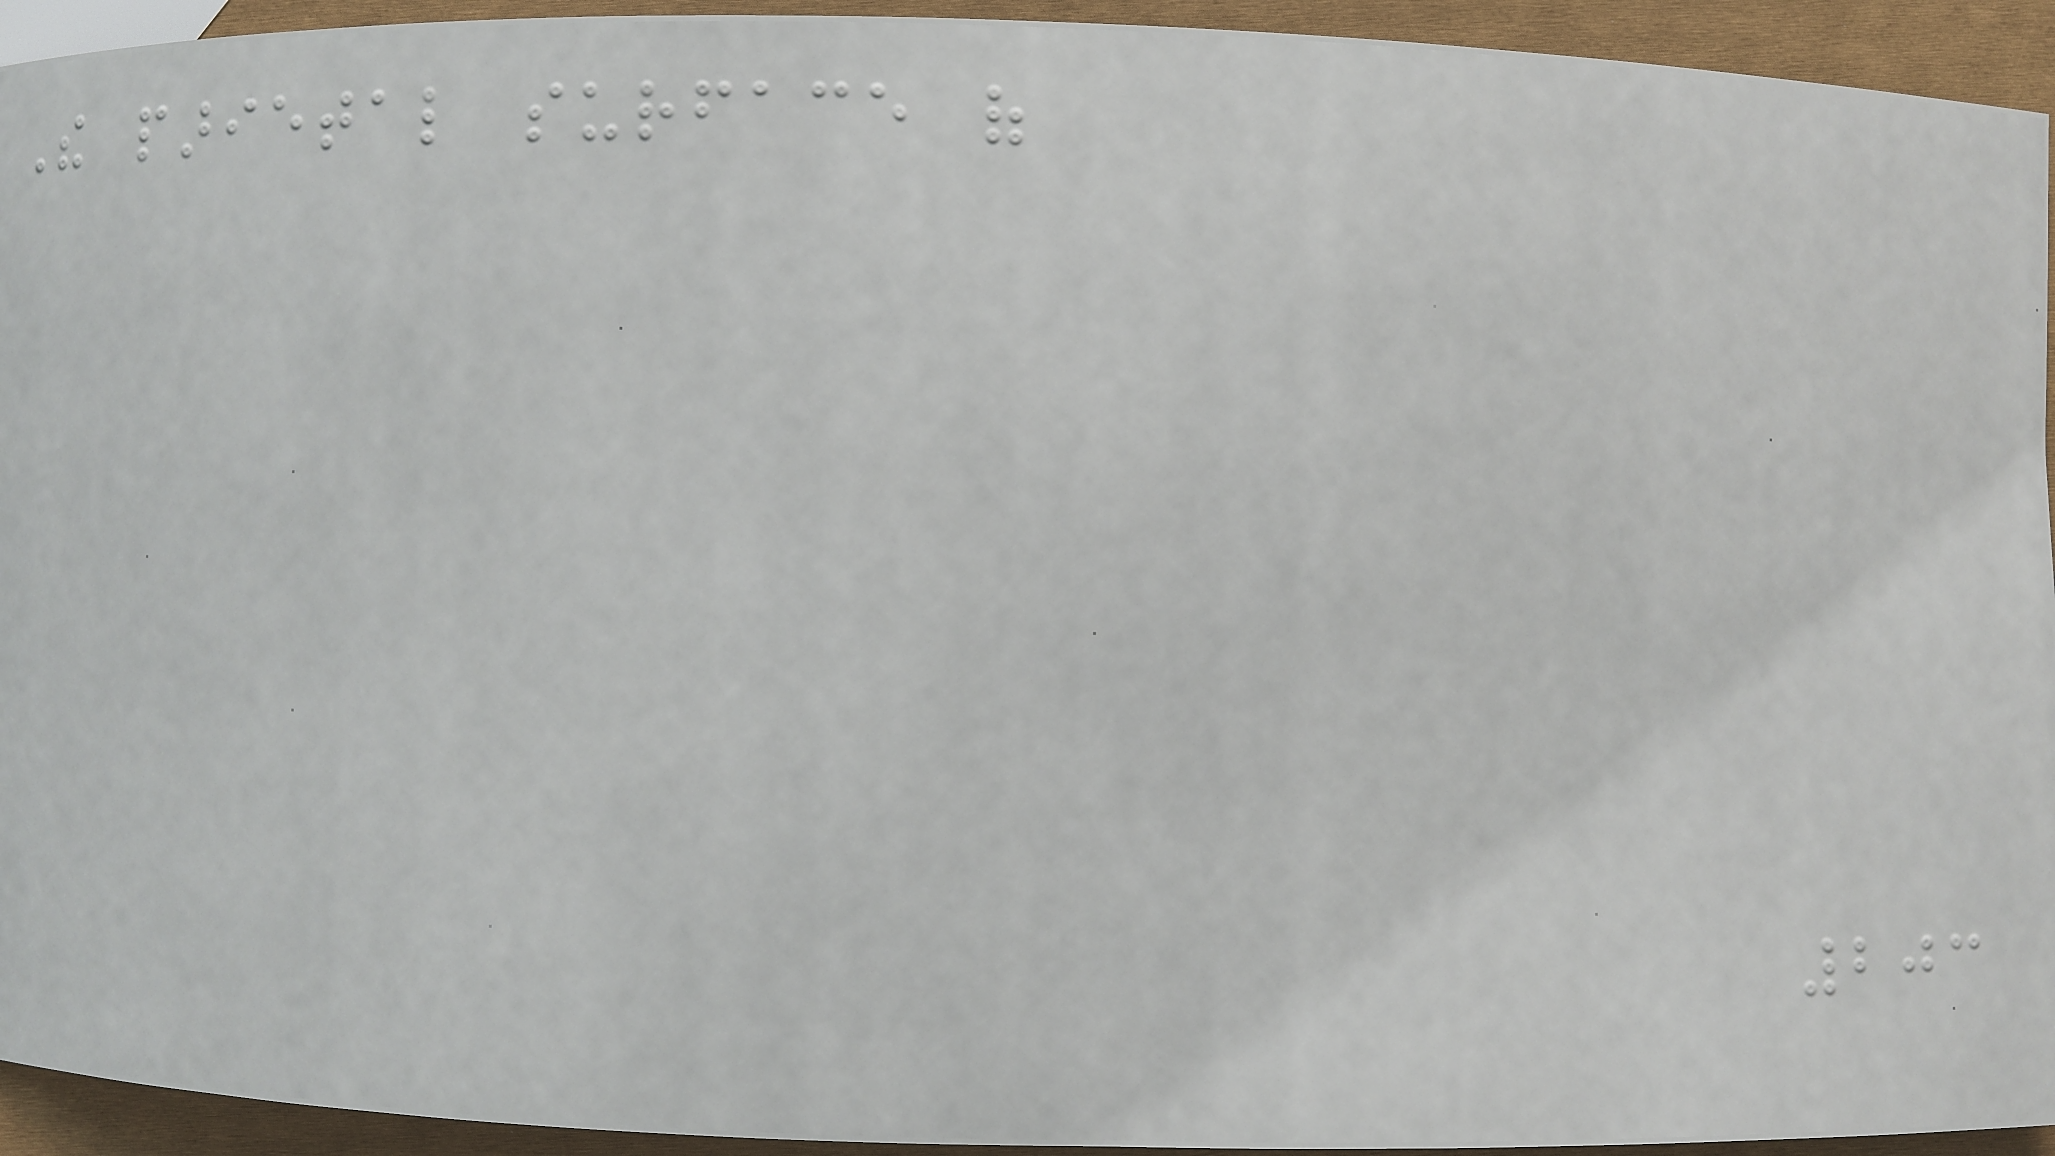The parietal surface of
203
